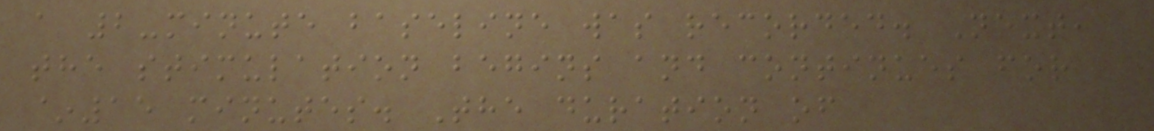a 2-minute baseline was recorded. Next,
the stimulation begins and continues for
~15 minutes. The duration of
